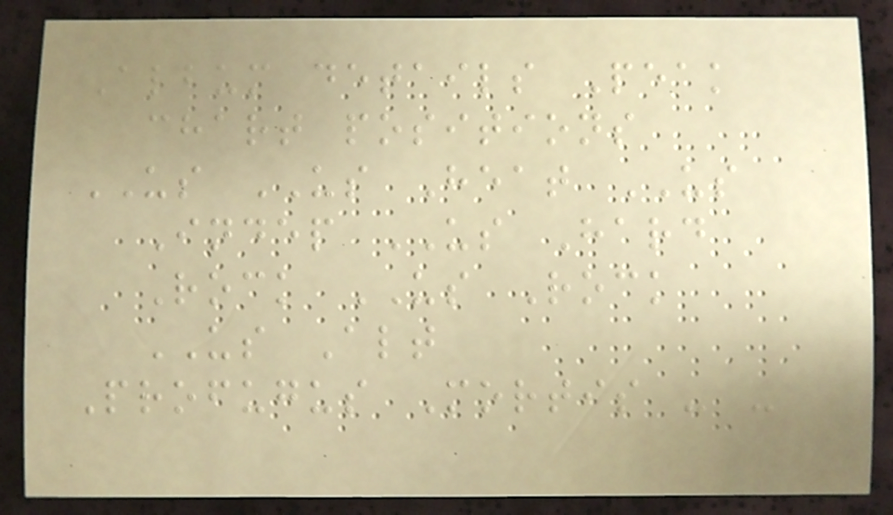Album details Peak
chart positions
US US Heat US
Indep US Hard
Rock US Rock
US Alt
Profugus Mortis - -
